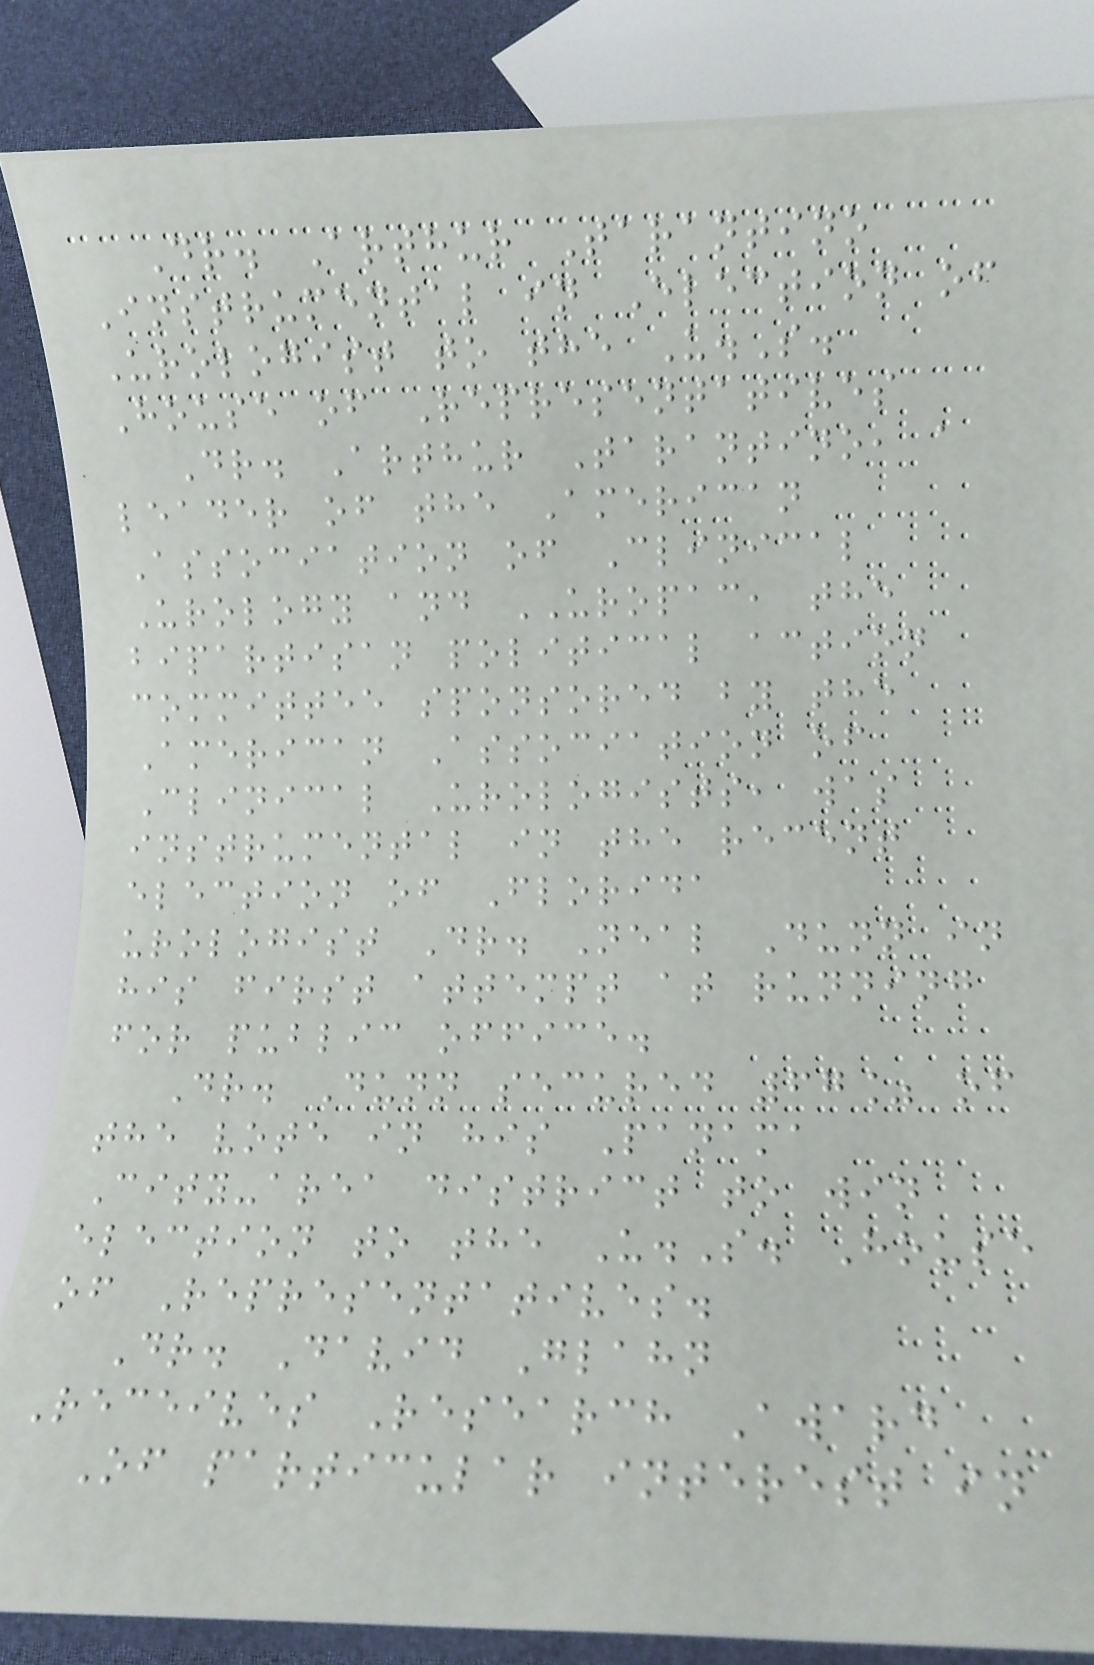Dr. Arthur Tarantino
Instrumental in Election of
Urologist to the U.S.
House of Representatives
Dr. Arthur Tarantino, a
leader of the American
Association of Clinical
Urology and UROPAC, the
bipartisan political action
committee sponsored by the
American Association of
Clinical Urologists, was
instrumental in the recent
election of Florida
urologist Dr. Neal Dunn in
his first attempt at running
for public office.
Dr. Dunn secured 67% of
the vote in his Panama
City-area district to win
election to the U.S. House
of Representatives.
Dr. David Glahn
Receives Research Award
Of particular interest in
